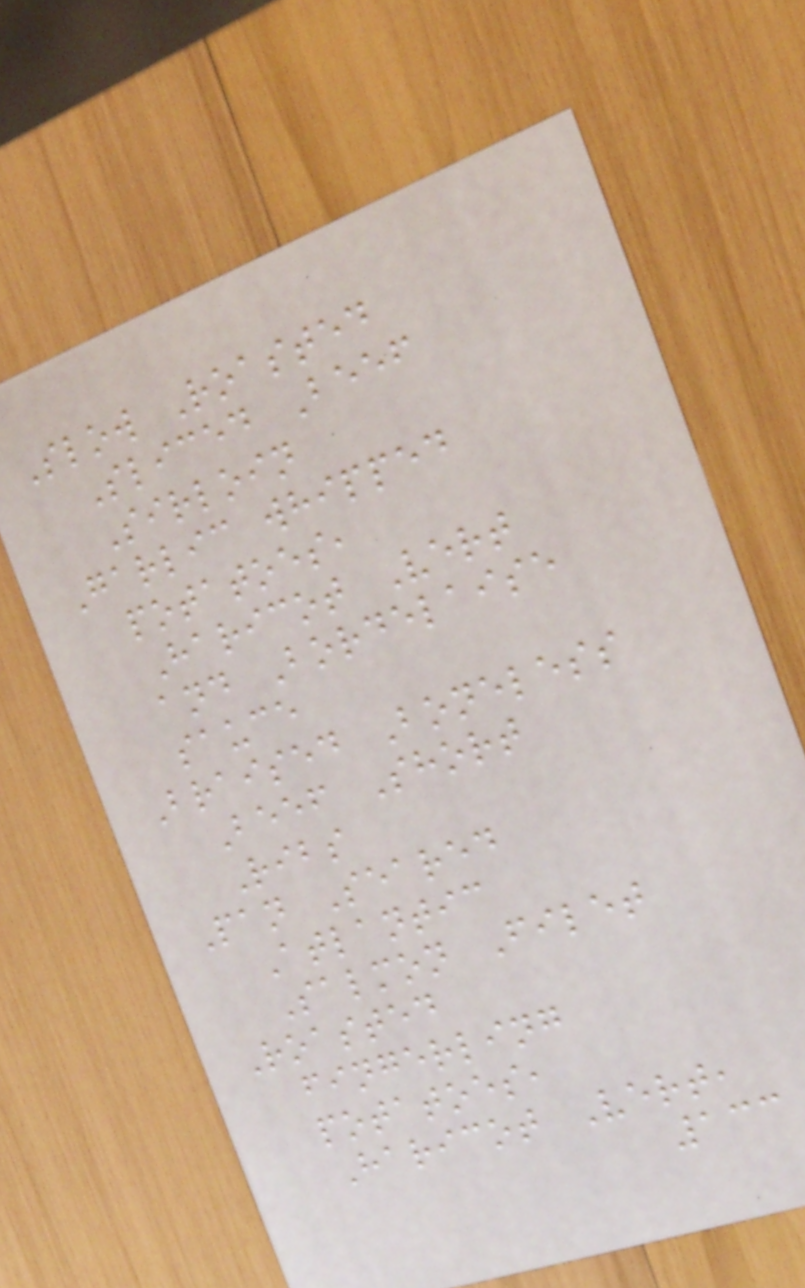Slow Roasted
Sliced Beef
Sirloin
Garlic whipped
potatoes,
Haricot Vert
and Bordelaise
sauce
Braised Boneless
Beef Short
Ribs
Pan Seared
Atlantic
Salmon Filet
Roasted
fingerling
potatoes,
Haricot Vert,
133
